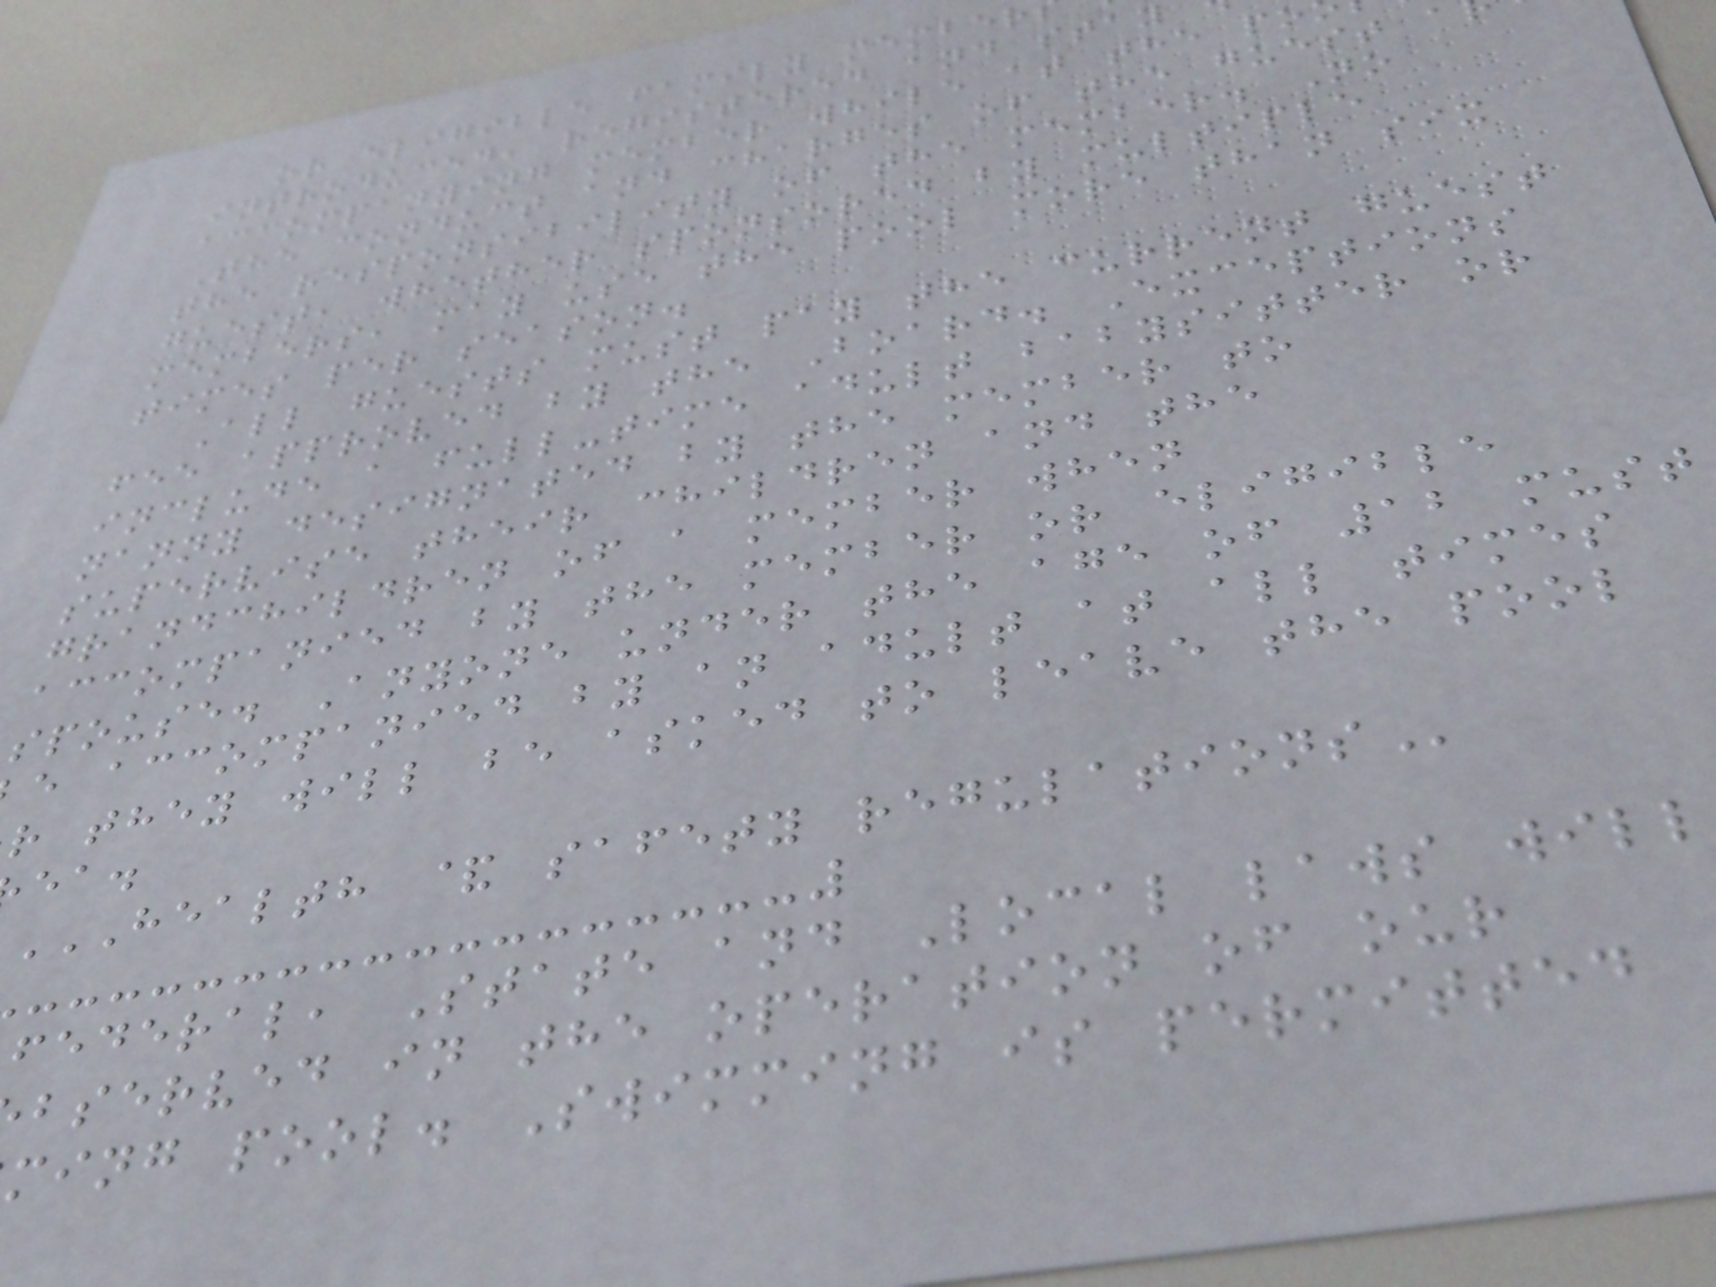or eligible family member
introduced, registered and stay
accompanying member while at the po
The conduct and charges of the guest a
the responsibility of the member. No
guest, whether sponsored by multiple
members, may use the pool more than six
times per season.
All guests must pay the current guest
fee approved by the Board. Exceptions
include a full-time adult babysitter or
nanny designated by the member to
supervise their children and the
grandchildren of a member when
accompanied by the member or eligible
spouse. Anyone under the age of 12 must
e accompanied by an adult at all times
r they will be asked to leave the pool
HEALTH & SAFETY REGULATIONS
federal, State and Local laws will
bserved in the operation of our
ming pool. Swimming is permitted
